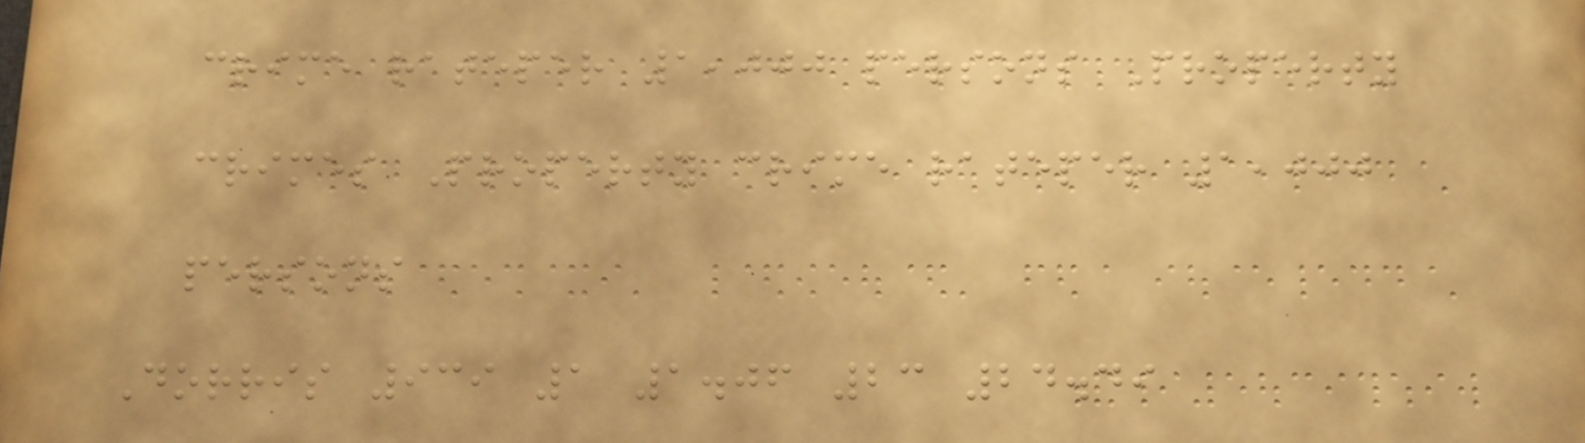crime rateper 1,000 persons Property
crimes Property crime rateper 1,000
persons
Dorris 939 1 1.06 23 24.49
